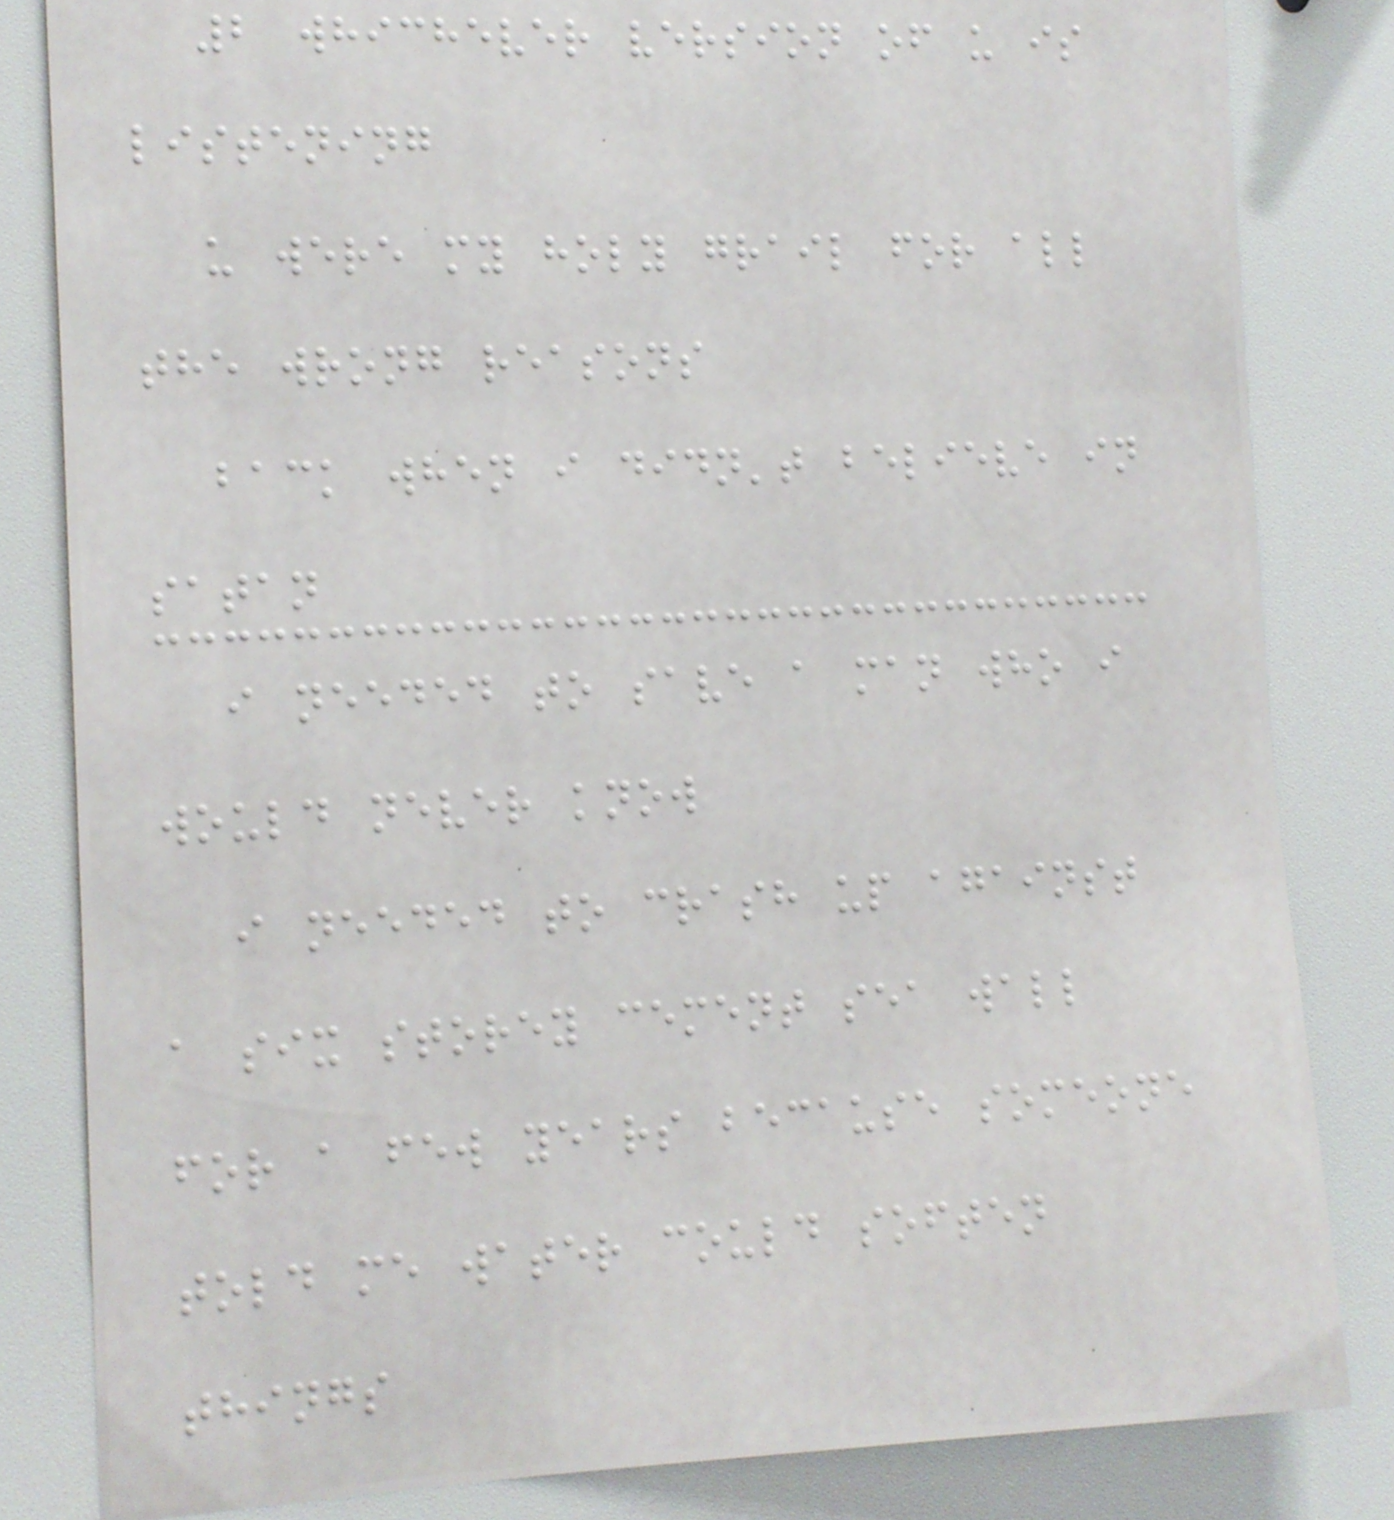2 whichever version of u is
listening
u were my holy grail for all
the wrong reasons
back when i didn't believe in
satan
i needed to save a man who i
would never know
i needed to crash up against
a six storey cement sea wall
for a few years because someone
told me water could soften
things
